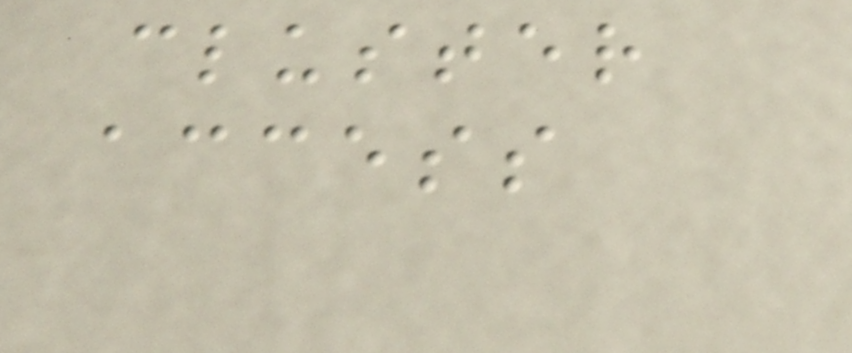cluster
access
